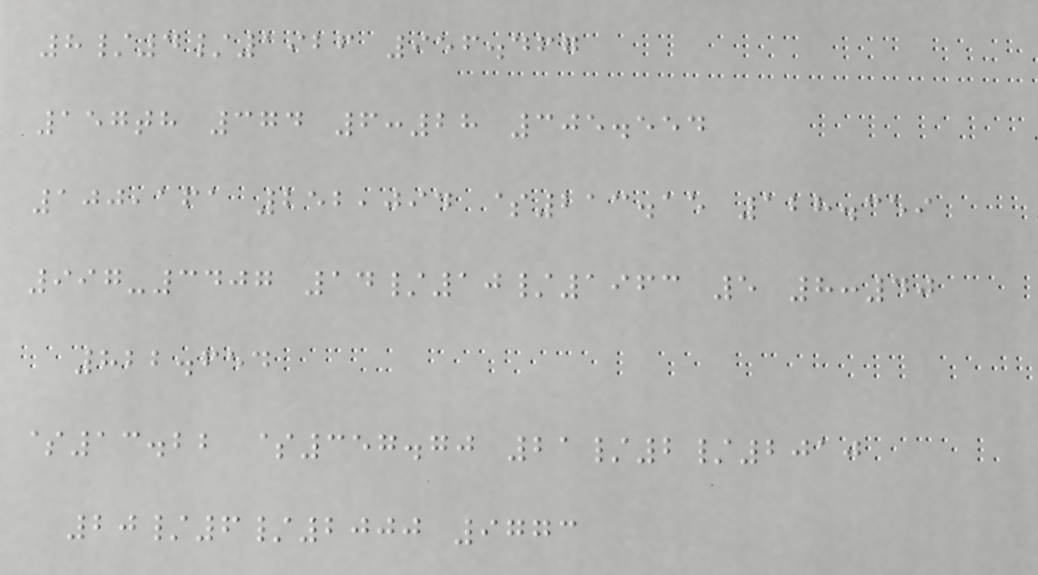8/4/1926 956.467
157th 374 6:28 305.554
100,161 252,094 $213.15 128.359
997-3407 14/10/1963 5 8:40
822.654
$13.22 $357.70 21/2/2010
20/6/2000 9773
